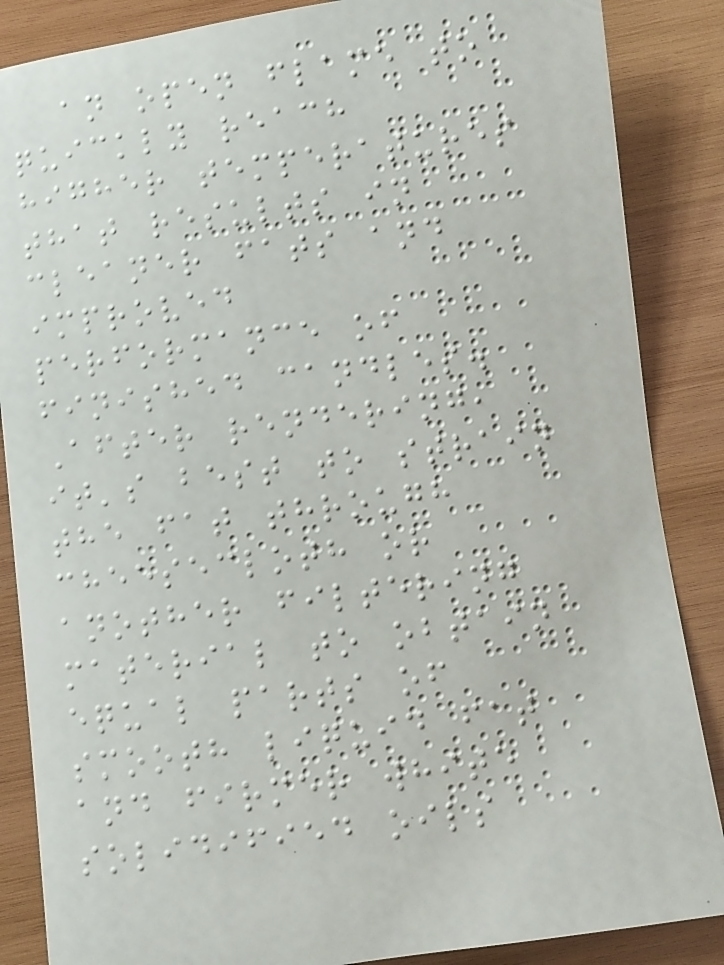an open flame to
quickly reach
higher temperatures
that results in
cleaner fats and
improved
performance of
finished candles.
After rendering,
it's best to strain
the fat through
cheesecloth or
another filtering
material to obtain
equal parts of
smooth liquid fat
and firmer white
solidified oils
